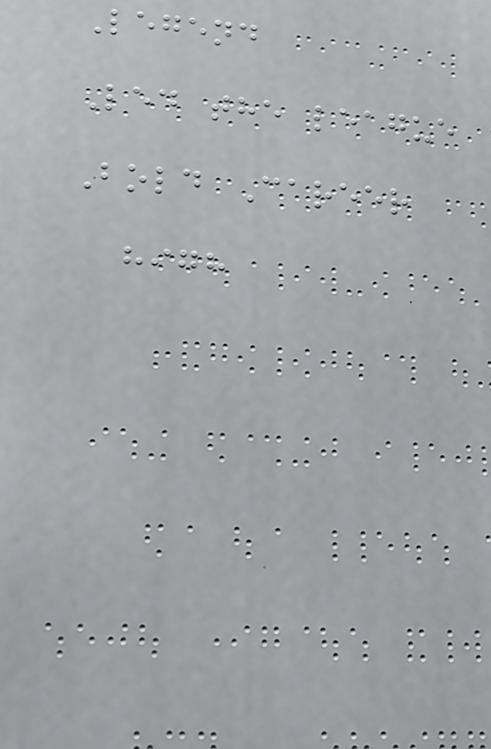Legend
Led the league
Bold Career
high
